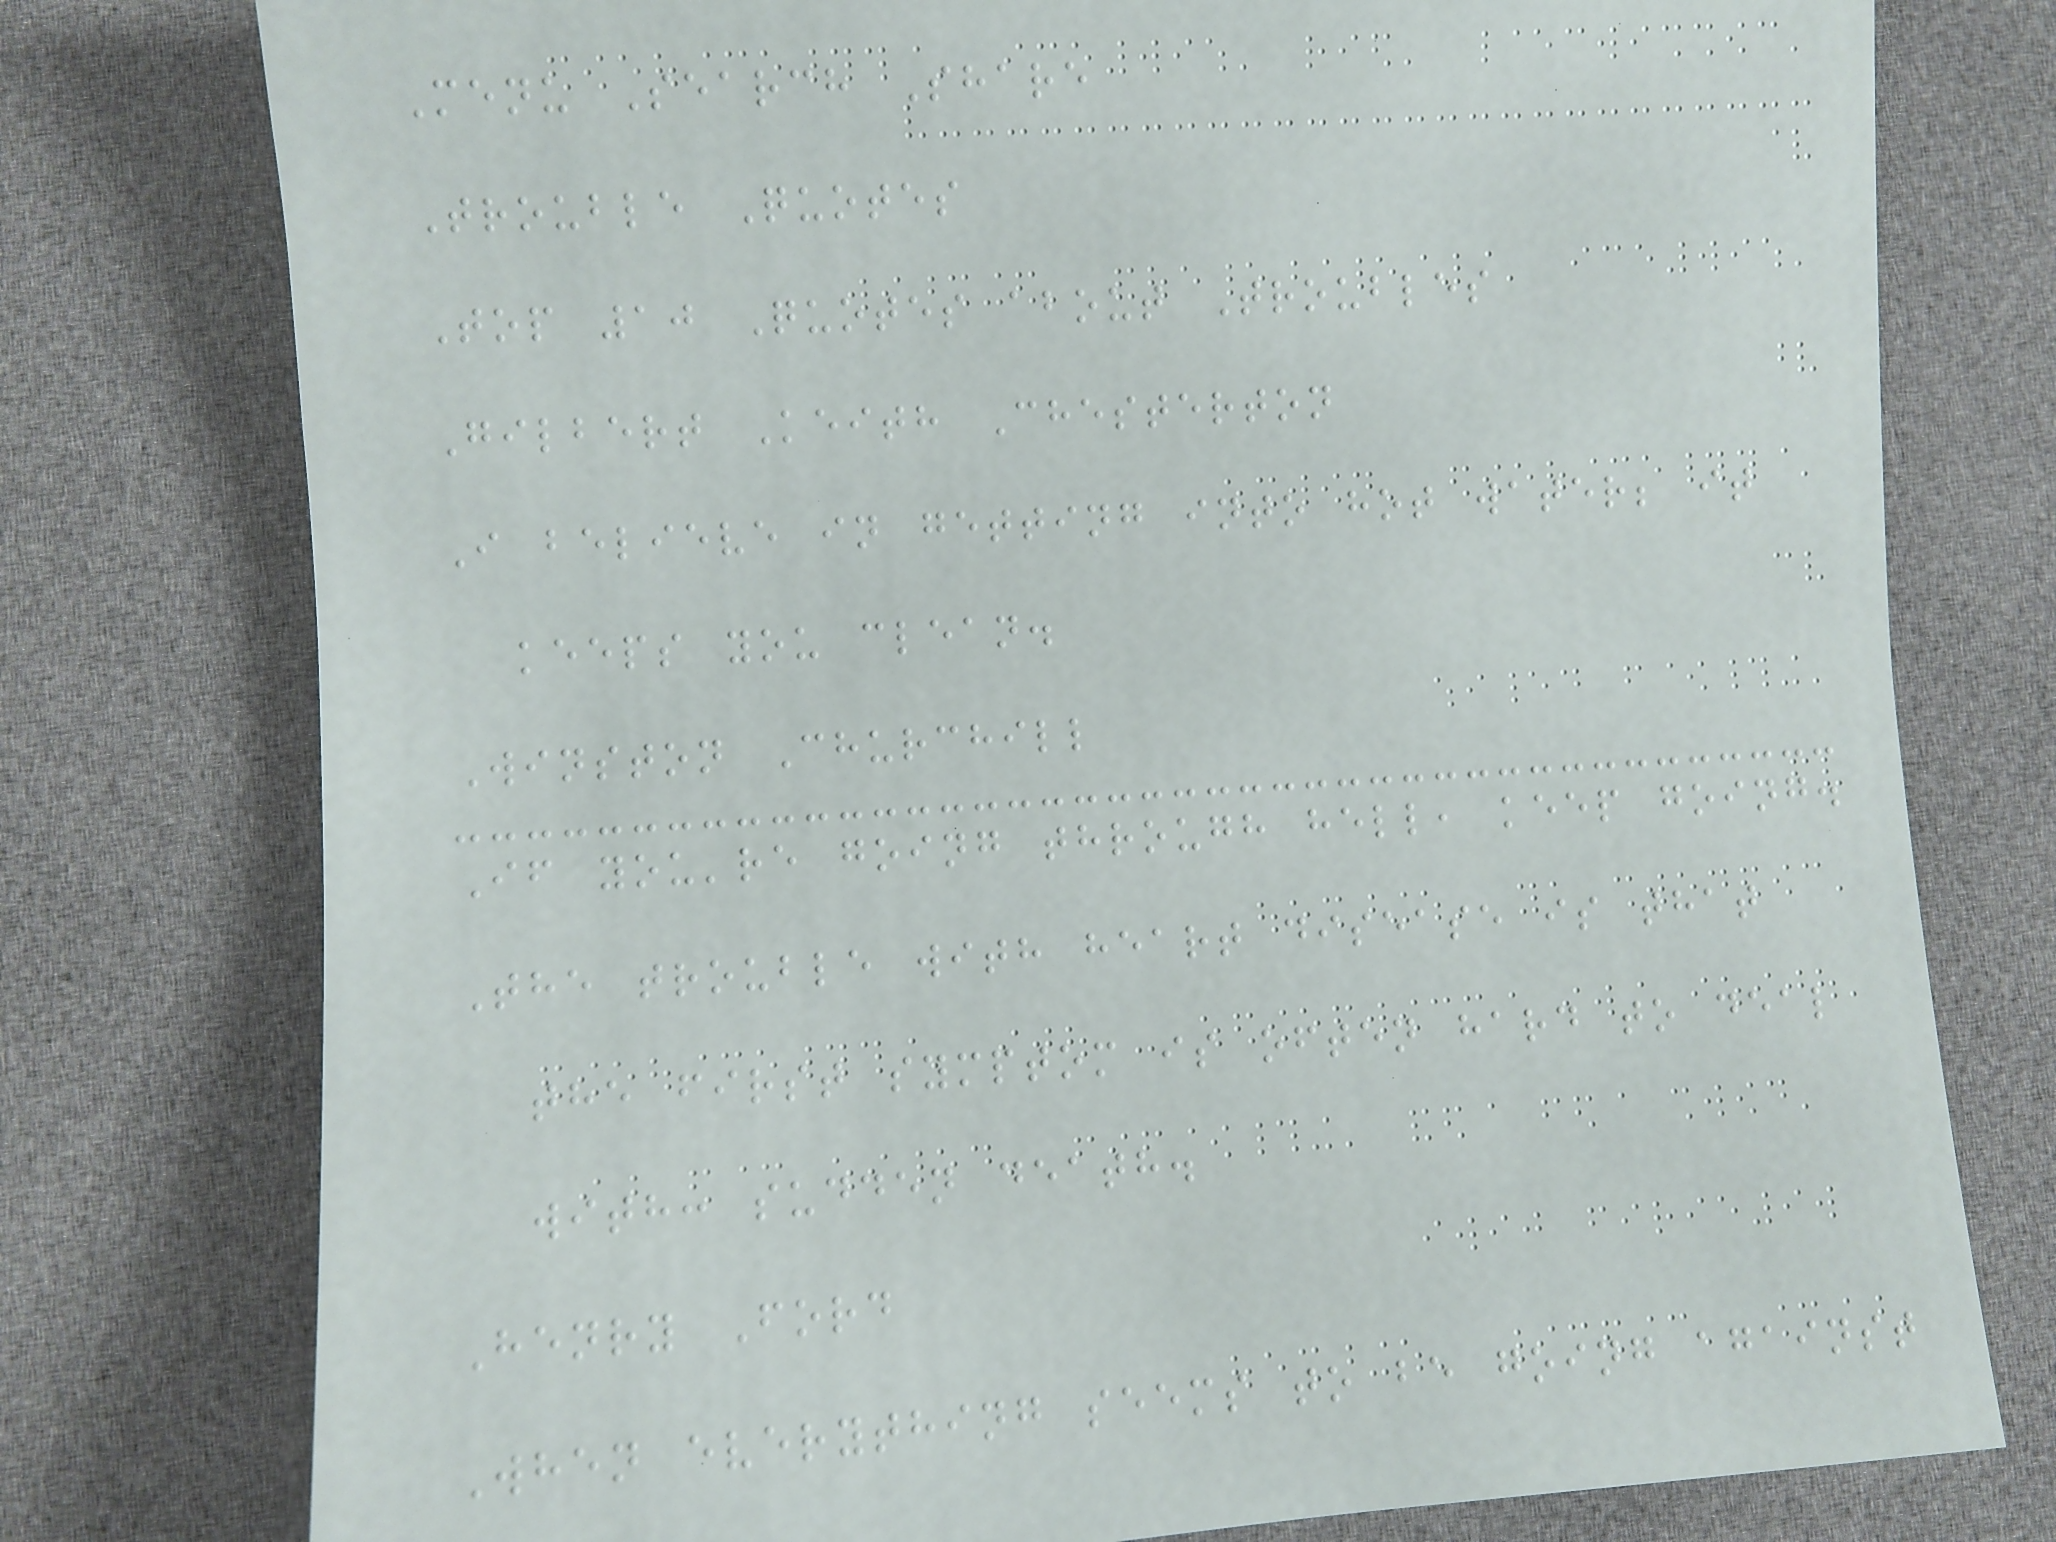Menu Search Share
Trouble Quotes
Top 10 Quotes about Troubles
Gilbert Keith Chesterton
I believe in getting into hot water; it
keeps you clean.
Winston Churchill
If you're going through hell, keep going.
The trouble with heart disease is that
the first symptom is often hard to deal
with: sudden death.
Henry Ford
When everything seems to be going against
